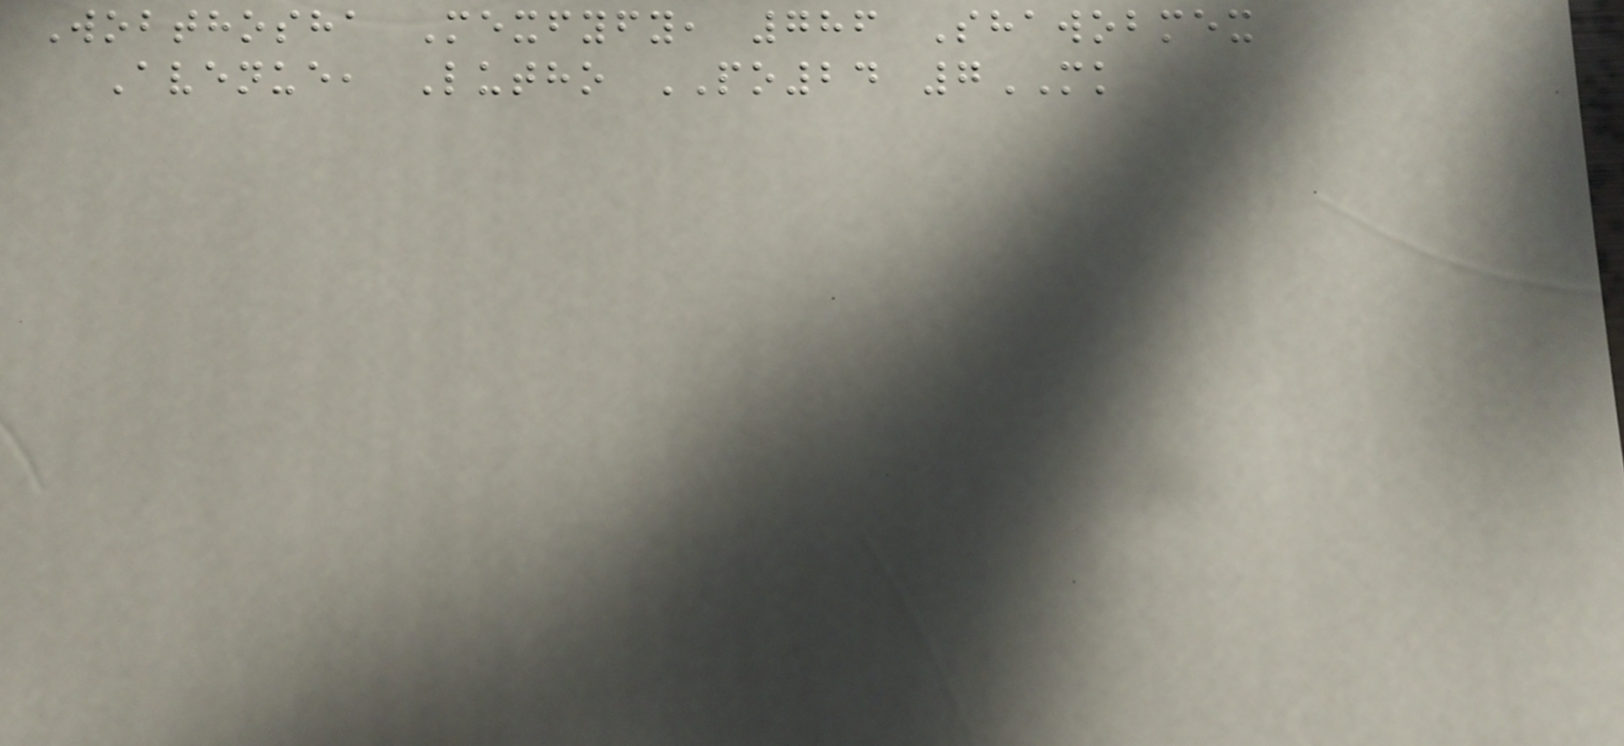Wobthosha Mexfyfy, 786 Shawobmex
Avenue, Lutho PO24 7MK
